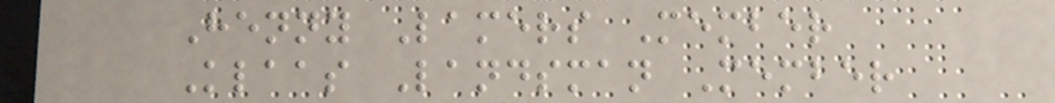Henny Lamers Member
Klaas Landsman Member
